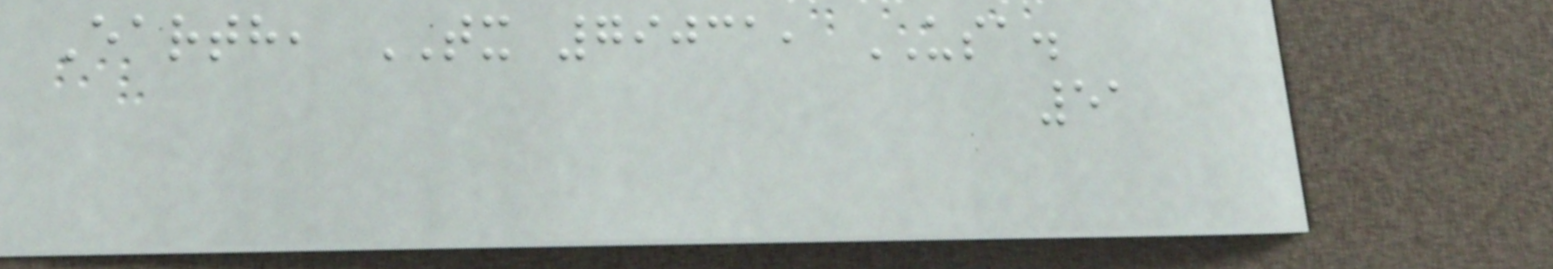Earth, TX 79031, USA.
51
